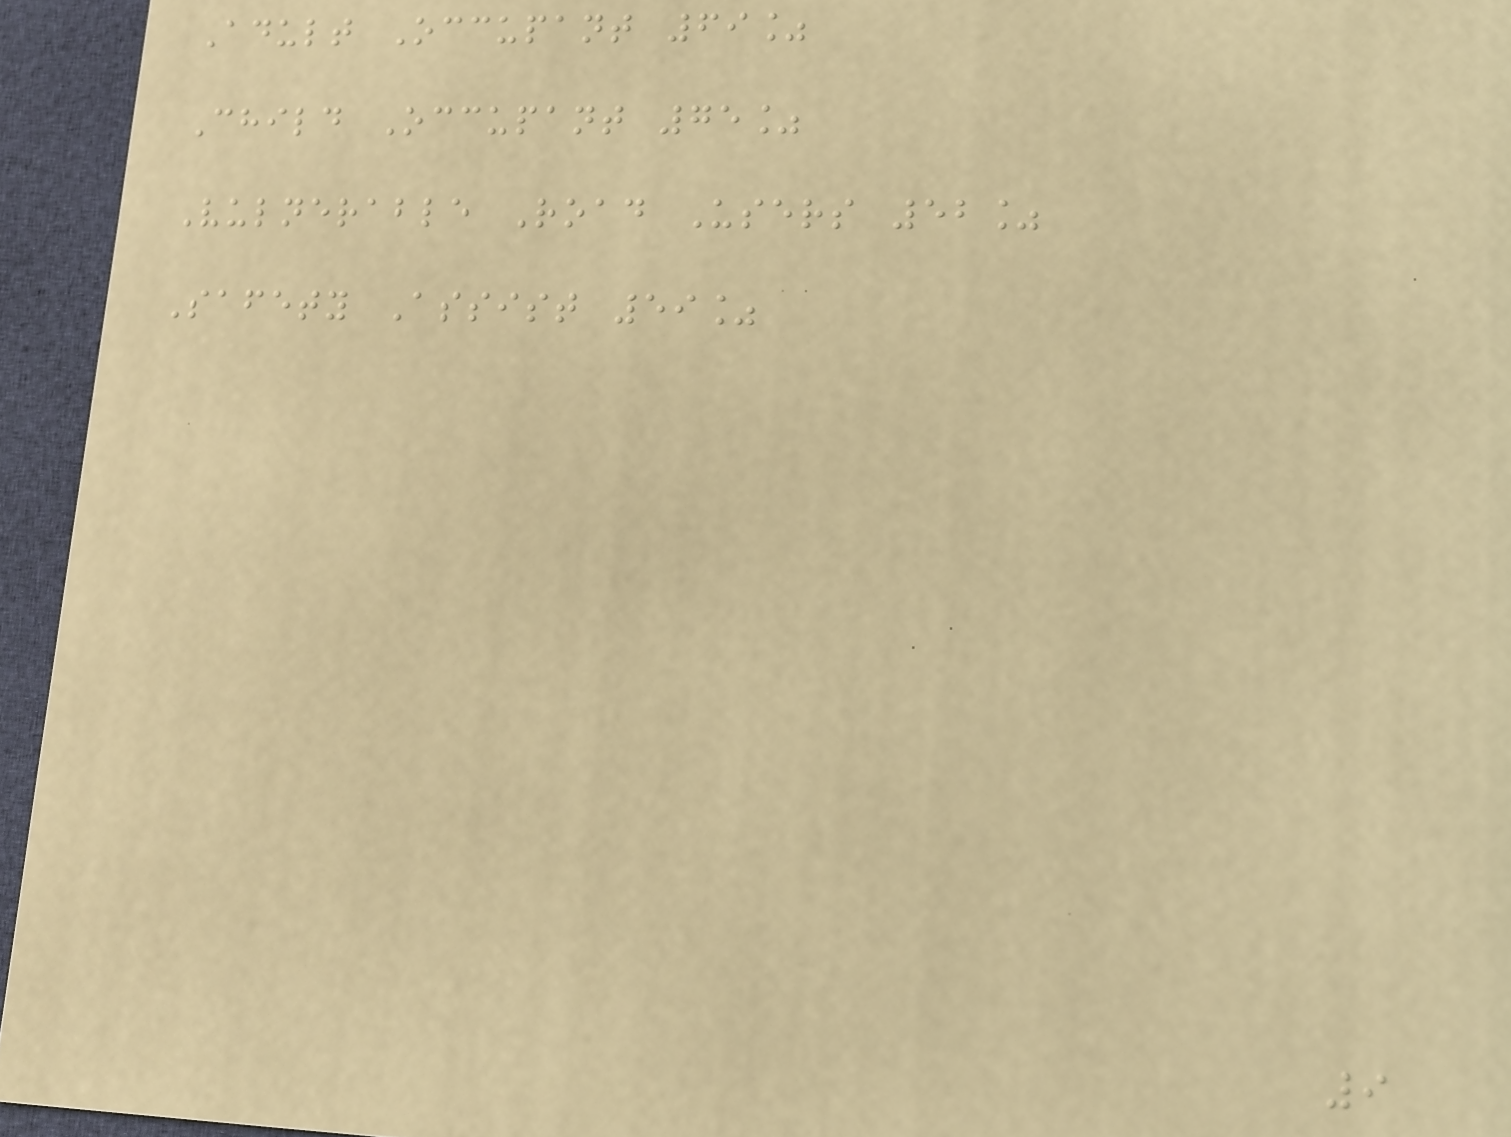Adult Occupant 69%
Child Occupant 75%
Vulnerable Road Users 52%
Safety Assist 59%
9
